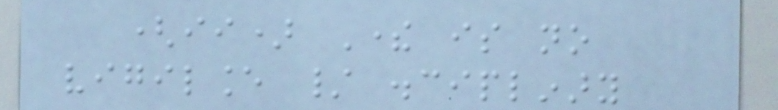(ii) There is no
vigilance / disciplinary
